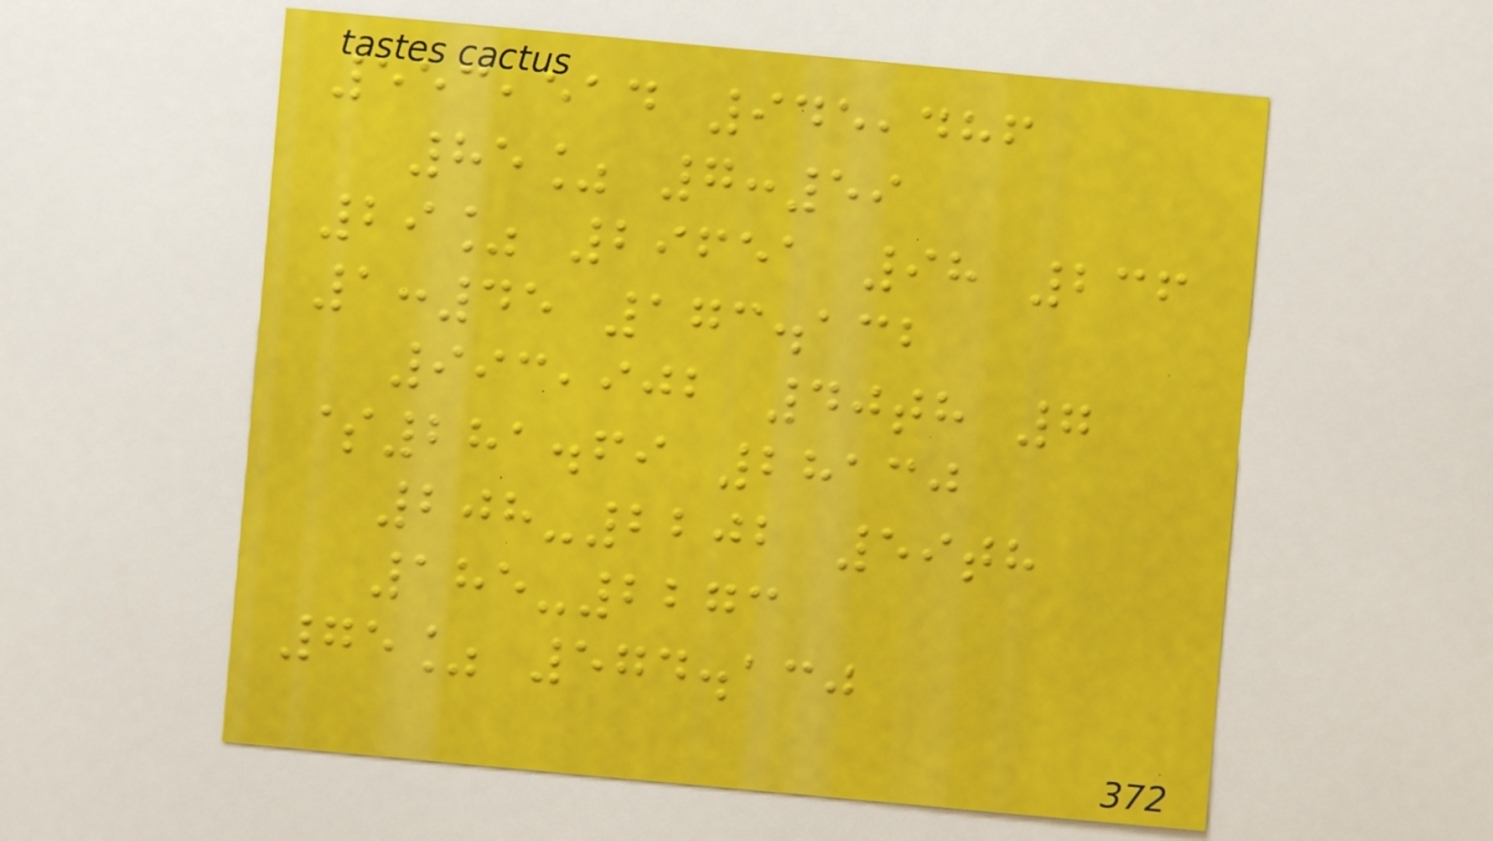553,514 945,486
85% 7:59
29% 29651 98 236
1:45 173.132
993,902 40th 7
$281.69 28130
208-2202 59th
185-2273
75% 574.130
